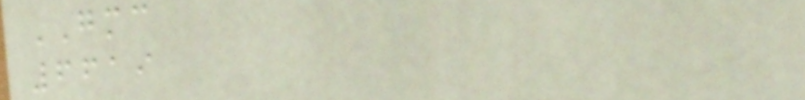GMC
6619
